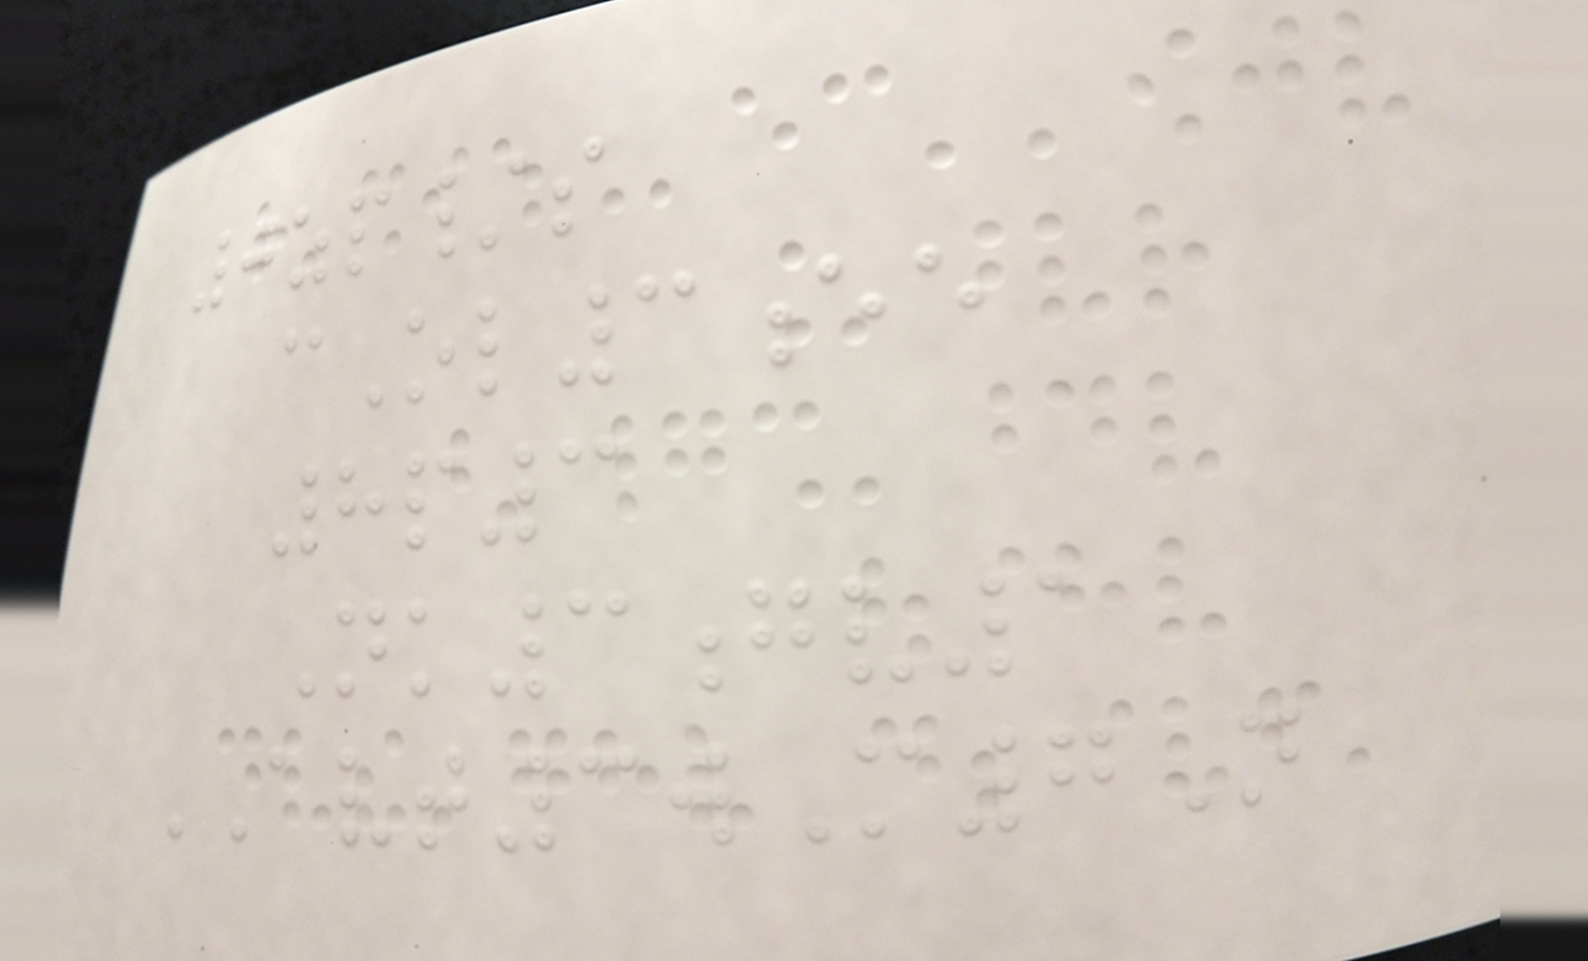0zp/s
cOl3ee
8p3
Nk3gv1
AVT3wM7N
